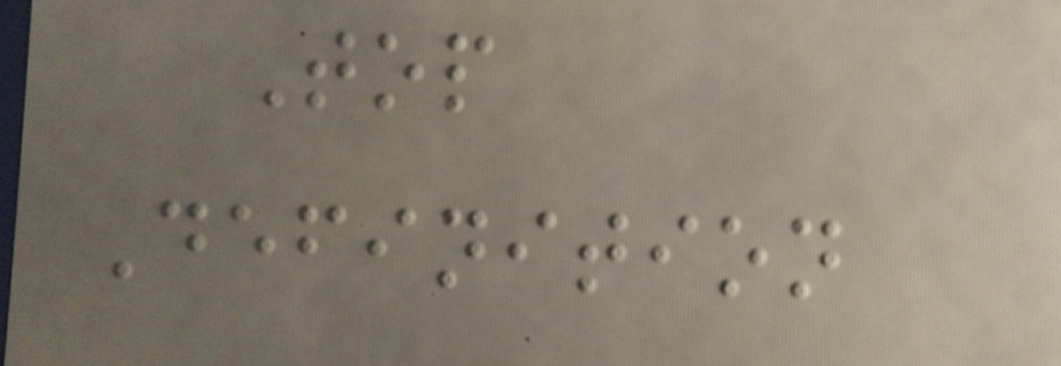Top
Definition
